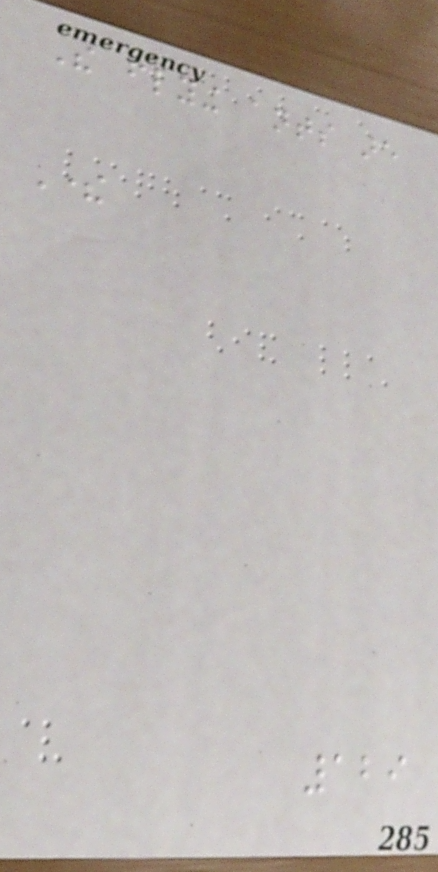The flying ants are
There
129
